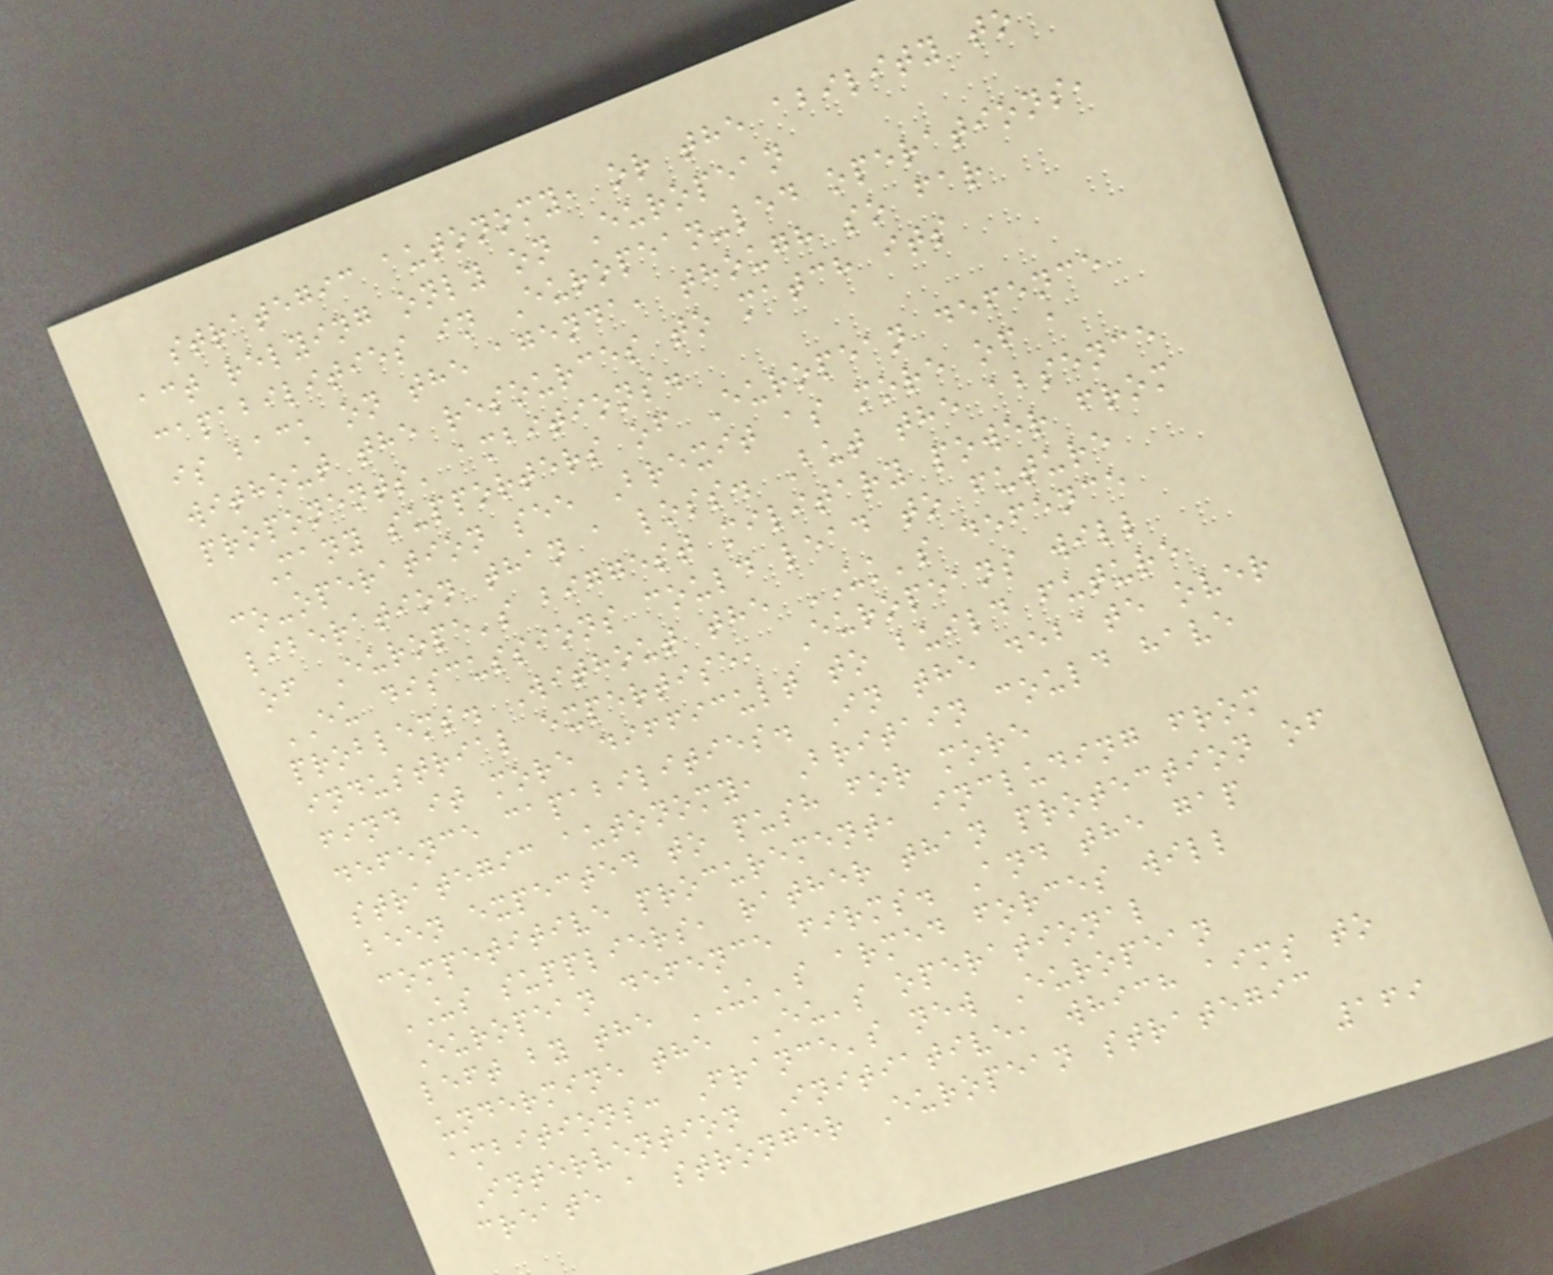strategic autonomy, or the ability to
act relying only on European
capabilities in European-led operations,
is back on the agenda, though so far
without the resources to match its
proponents' ambitions.
Many supporters of European defence
co-operation see Brexit as more of a
liberation than a loss. But the absence
of Europe's biggest military power from
EU discussions could lead to future
problems. Without the UK's defence
industrial expertise, Europeans will
find it more difficult to build future
defence capabilities. In the debate over
strategic autonomy, Britain could have
been expected to push for more
competitive procurement, including from
US suppliers, rather than protection of
European defence firms. And the gap
left by the UK's armed forces will
undermine the EU's operational
ambitions: France's new European
Intervention Initiative, which aims to
create a stronger European strategic
169
